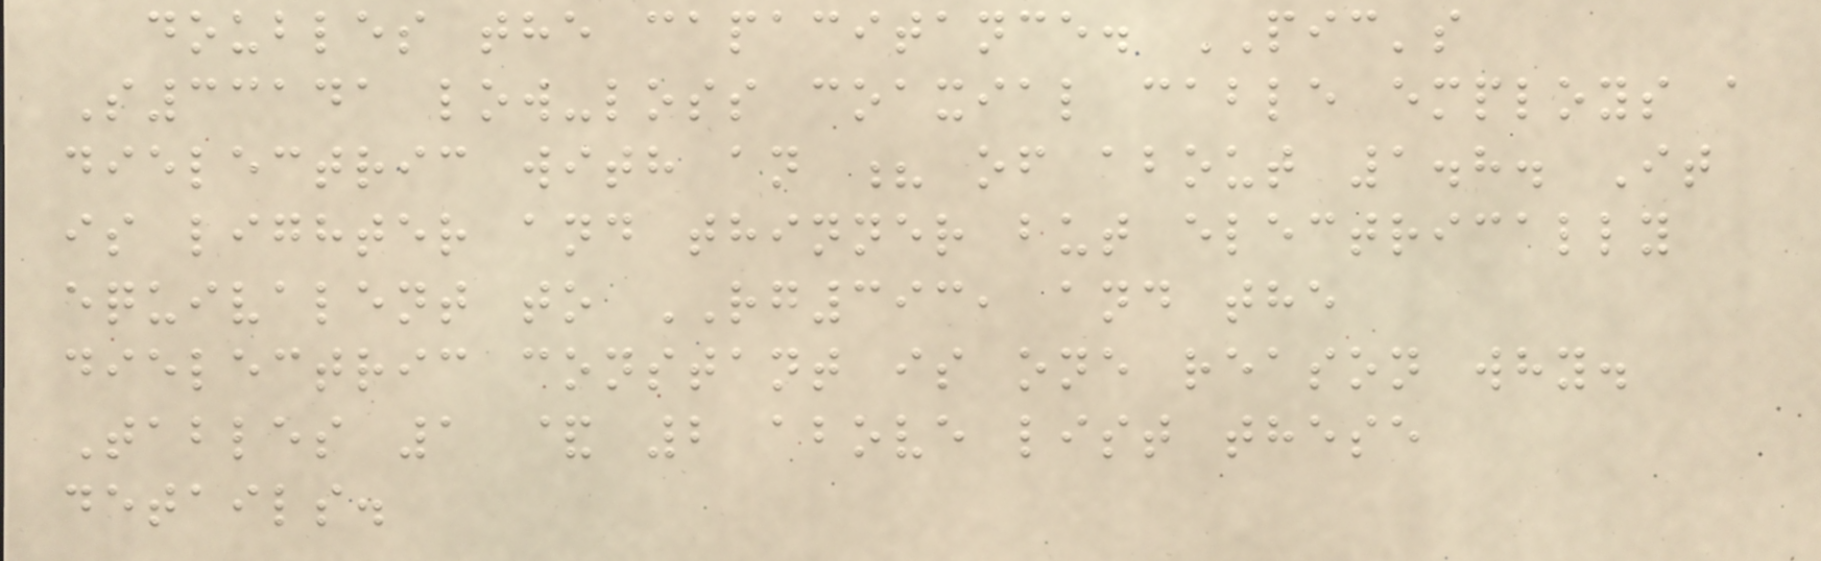doubles the capacitance. PIC's
S33141 low-loss coaxial cable employs a
dielectric with an ? of about 1.8. It
is lighter and thinner but electrically
equivalent to RG393, and the
dielectric constant is one reason why.
Tables 1 & 2 above list these
details.
